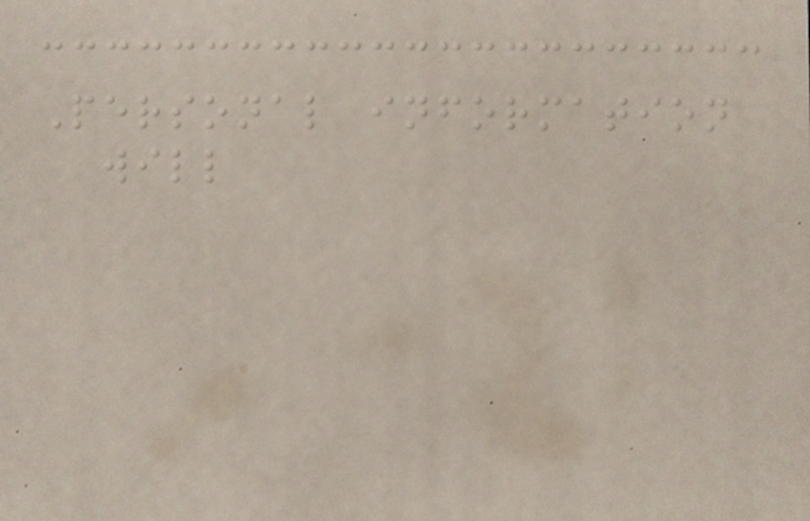Personal information
will
